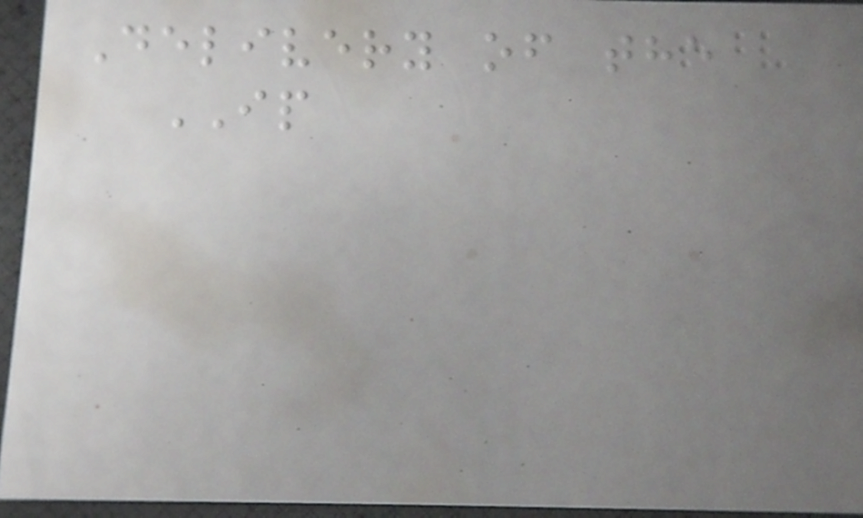Delivery of the
IP
